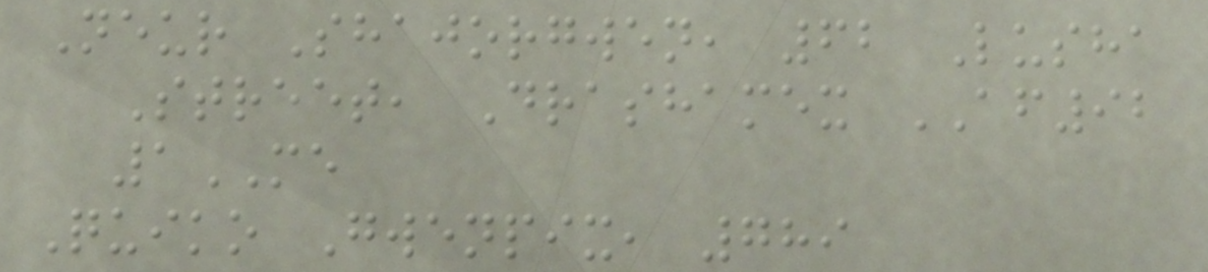Neur Shajorgwen, 62 Lusha
Street, Drashamex AF92
1ME
Quiko Gwenpix, 789
